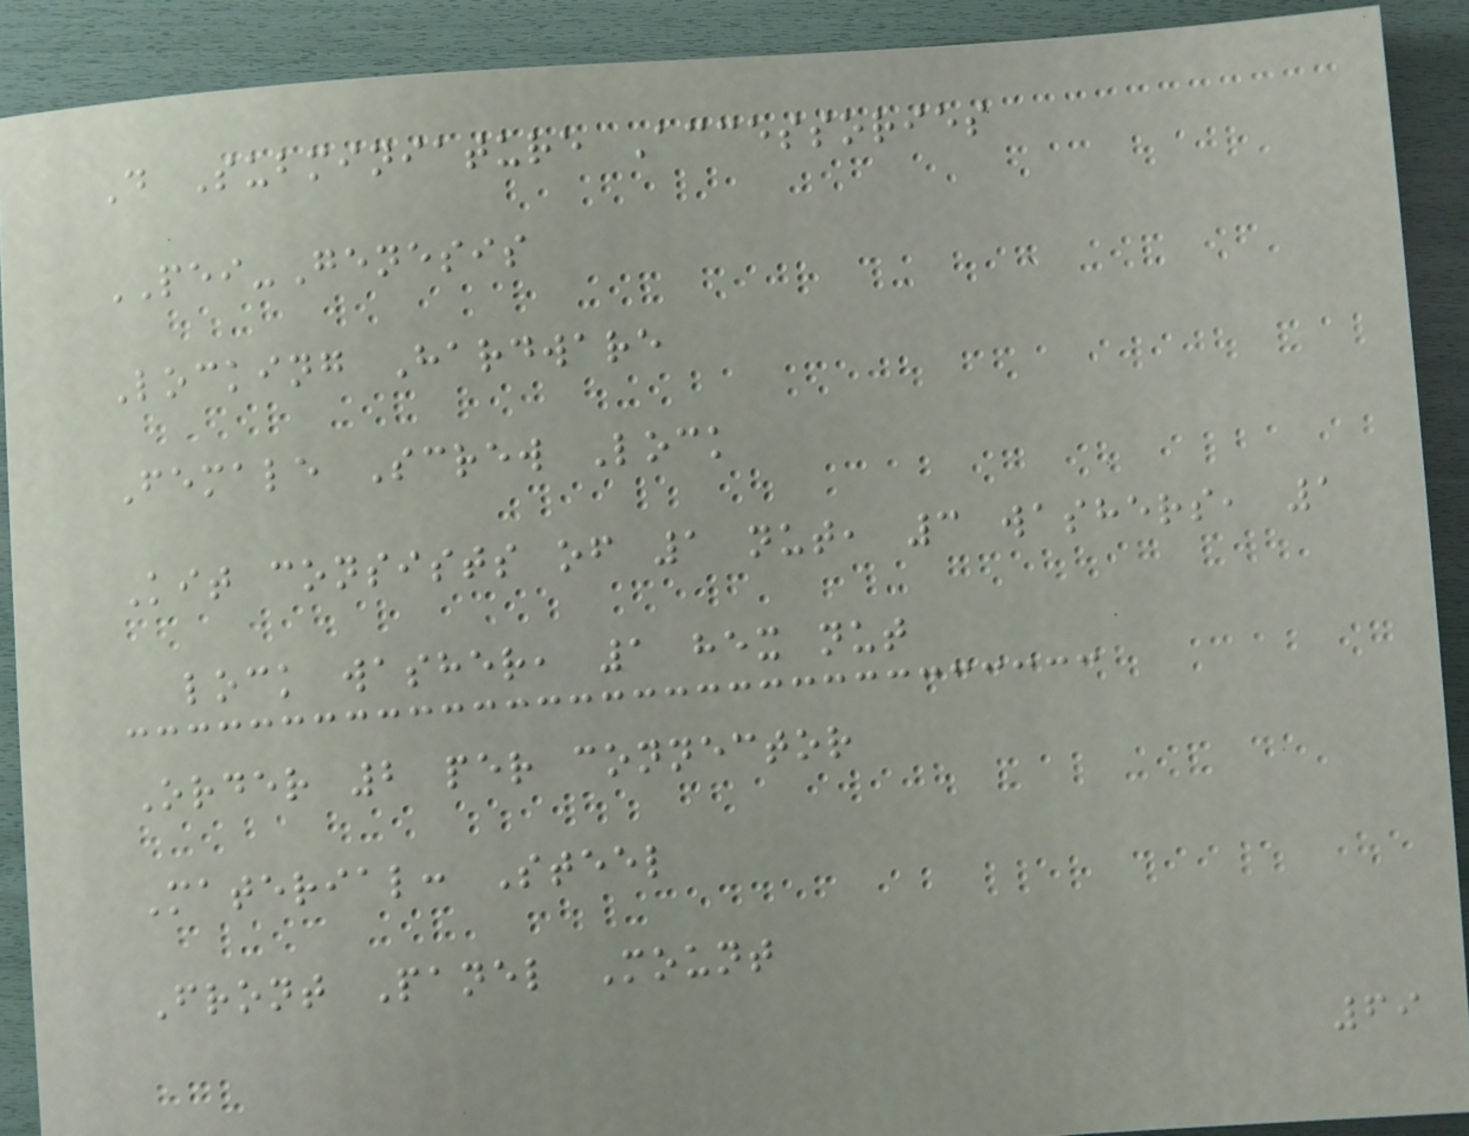D Subminiature Accessories
PEI-Genesis
Locking Hardware
Female Screw Lock
Kit consists of 1 nut, 3 washers, 1
lock washer, 1 hex nut
Order 2 per connector
Material: Steel
Front Panel Mount
69
